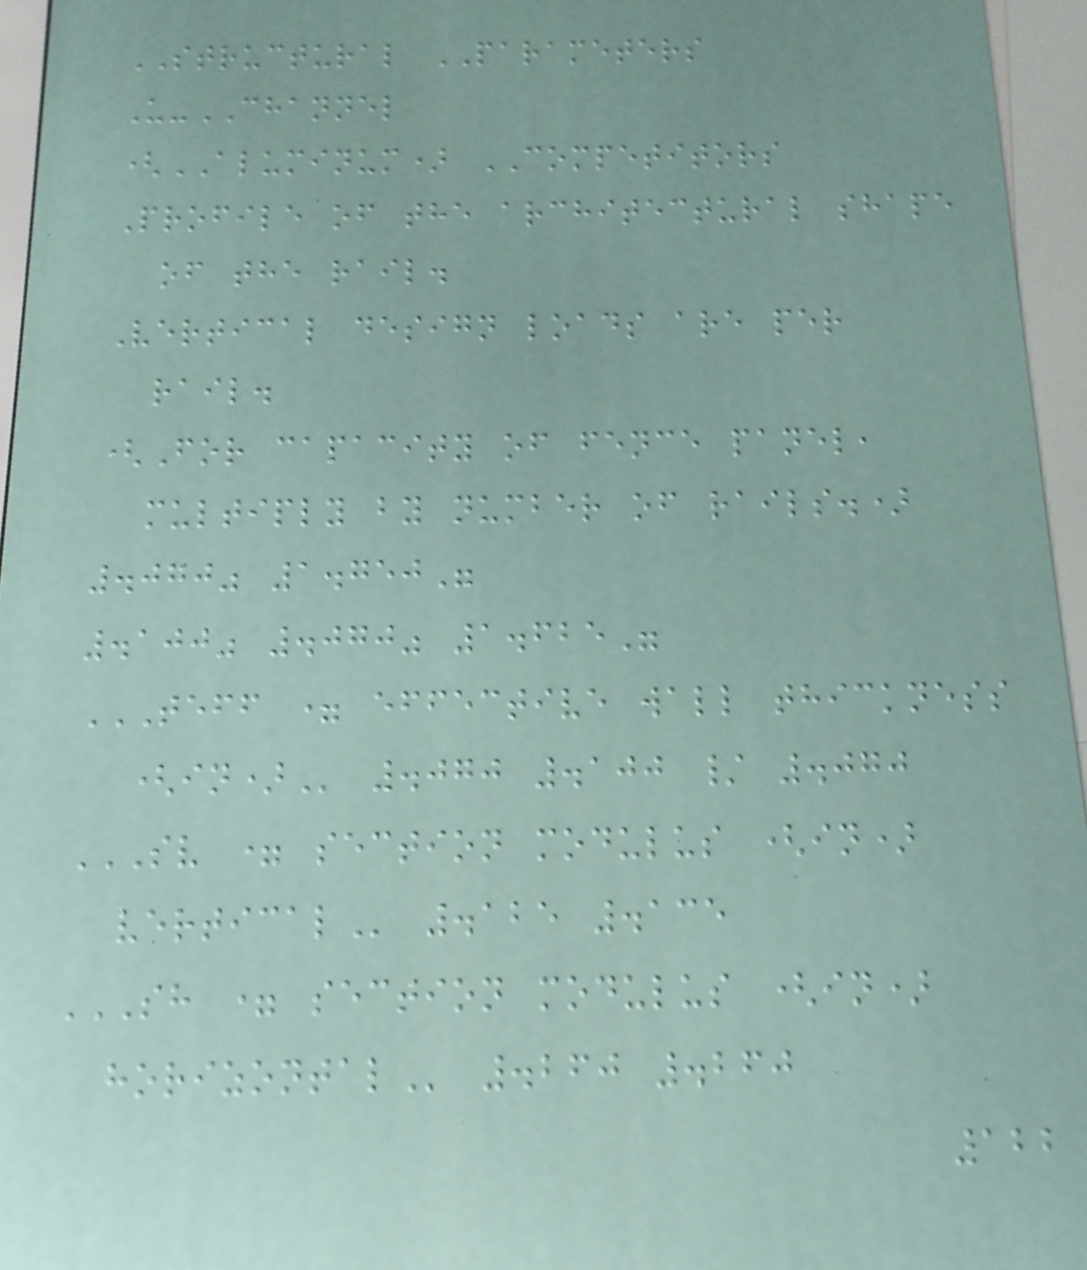STRUCTURAL PARAMETERS
U-CHANNEL
(ALUMINUM) COMPETITORS
Profile of the architectural shape
of the rail.
Vertical design loads are per
rail.
(For capacity of fence panel,
multiply by number of rails.)
.070" 1.750"
.100" .070" 1.625"
TEFF = EFFECTIVE WALL THICKNESS
(IN) .070 .100 / .070
SV = SECTION MODULUS (IN)
VERTICAL .125 .135
SH = SECTION MODULUS (IN)
HORIZONTAL .260 .260
122
